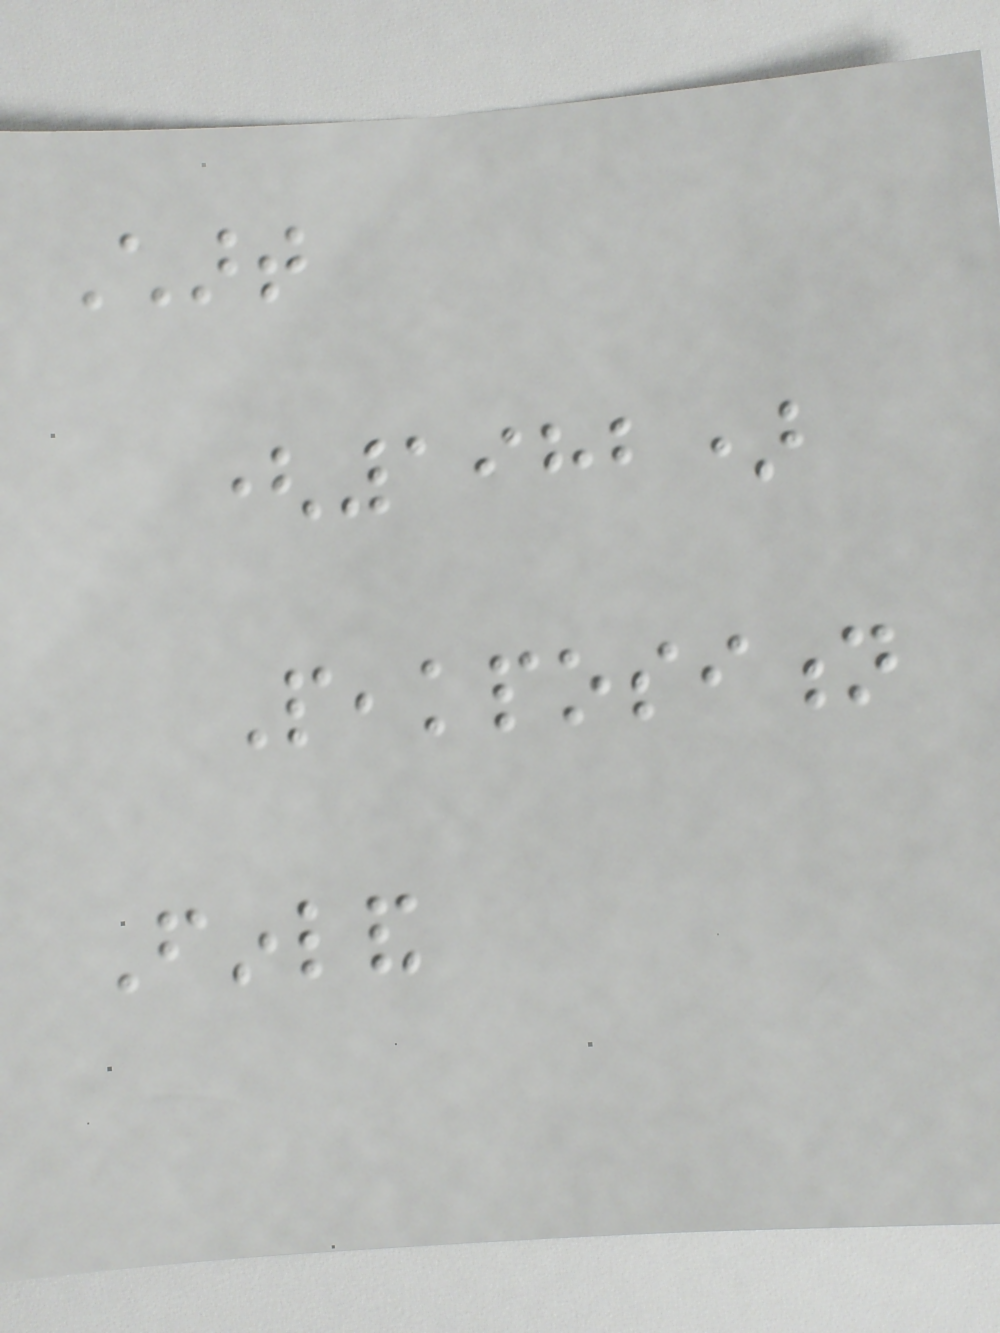Chart
(1982)
Peakposition
Finland
